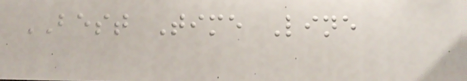BEST Time Line
